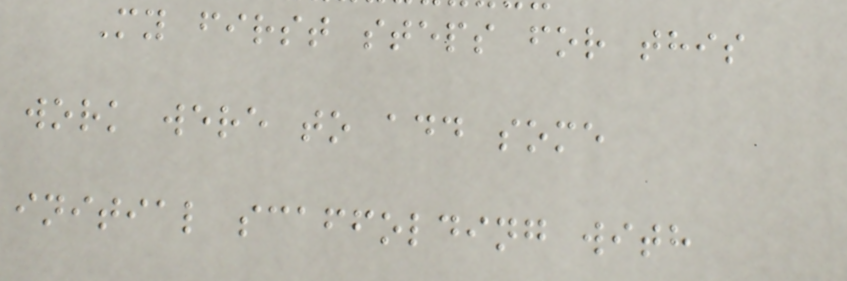My first steps for this
work were to add some
initial scaffolding with
